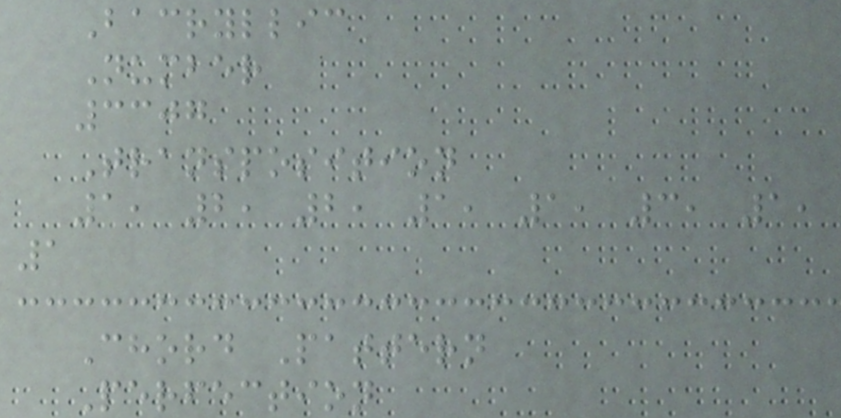Bacryllic
Number
3307
Transposition
1, 2, 2, 1, 1, 3, 1,
1
Chord Pattern
Perfection
